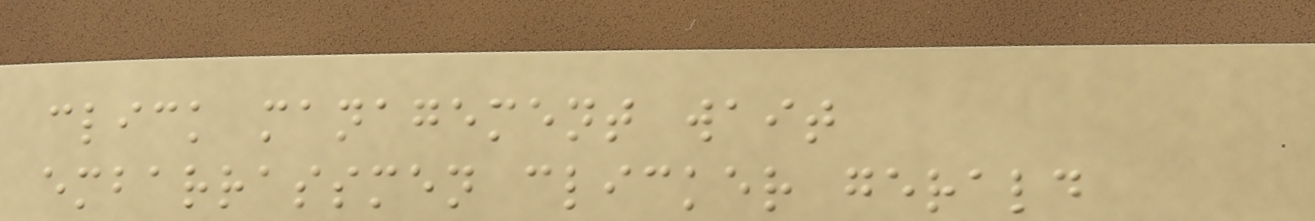click management wait
embarrassmen clicker gerald
